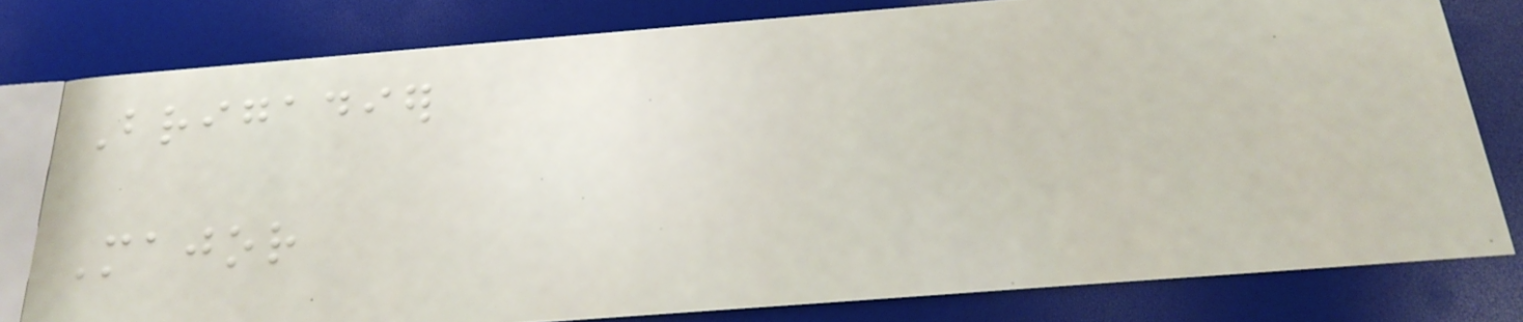Brigadier
Major
